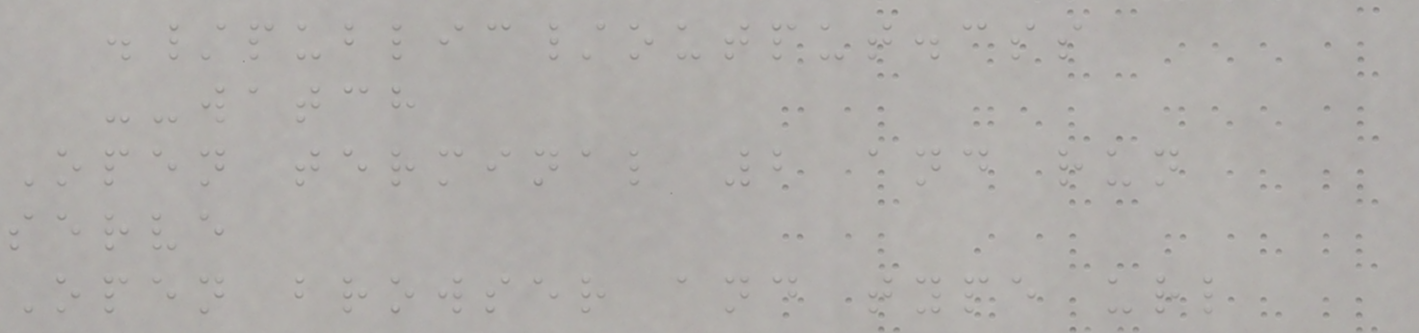./public/output.css
--watch
Open terminal 2 and run
serve
Open browser and type url
